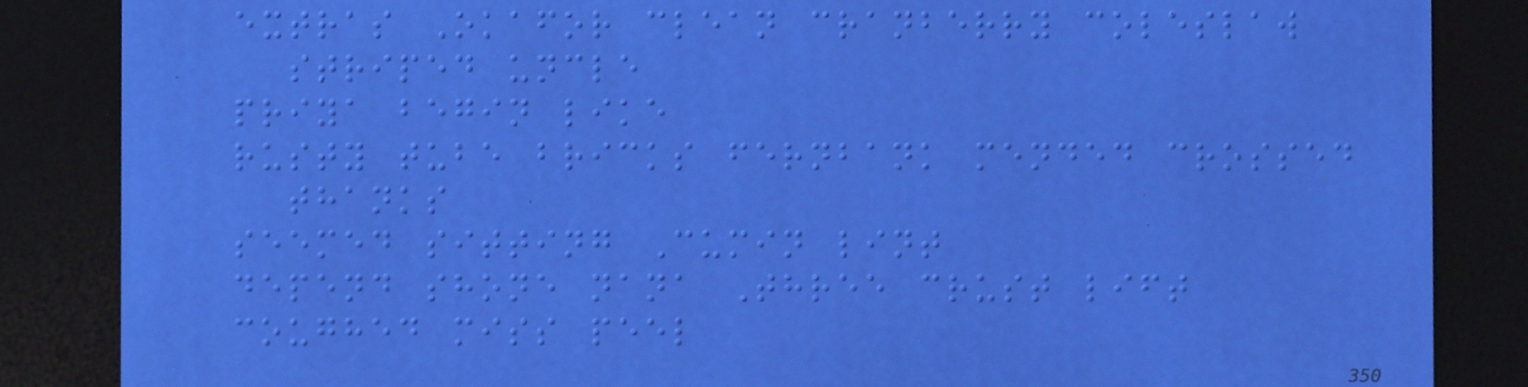extras Okafor clean cranberry coleslaw
striped uncle
priya begin like
rusty tube bricks fernbank mended crossed
thanks
seemed sitting Cumin lint
depend shone nana Three crust lift
coughed miss peel
